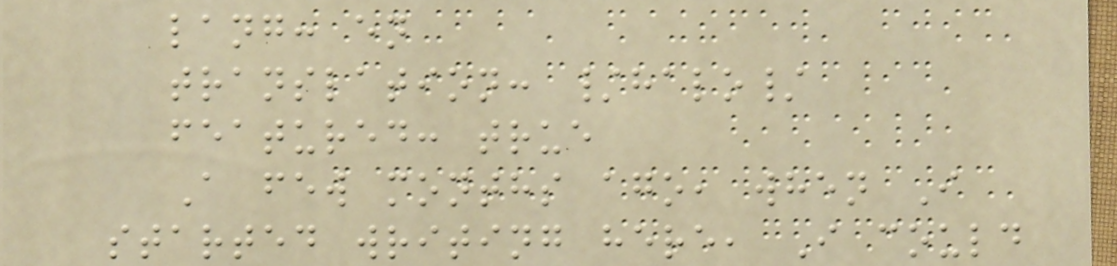lang: en
translation: /halo/
featured: true
A few months ago, when I
started writing here, I could
